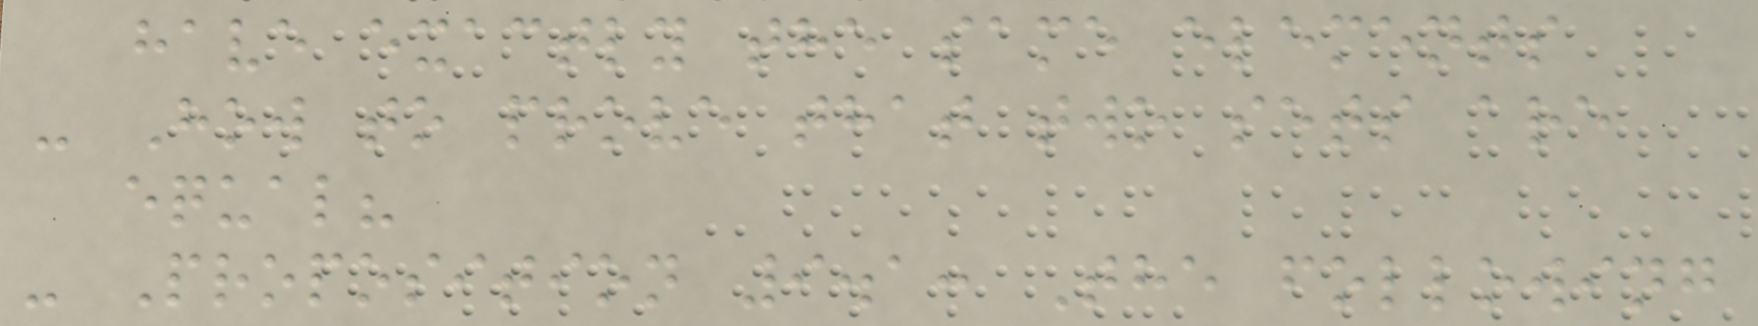have exactly the same elements
- How to prove that two sets are
equal?
- Proposition 9.1: The following
